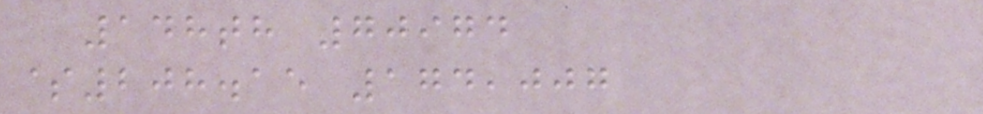148th 70974
$208.15 174,007
